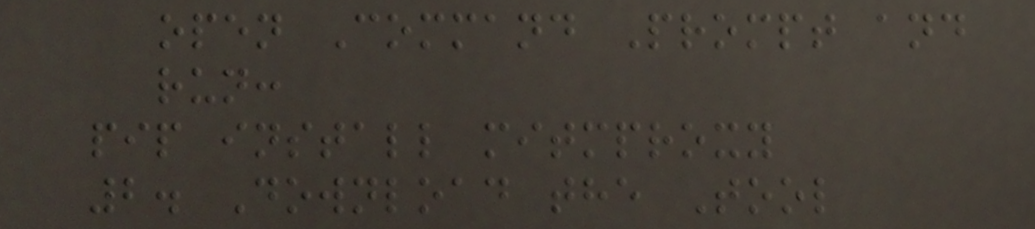open Command Prompt and
run:
pip install mitmproxy
2. Download the Tool
